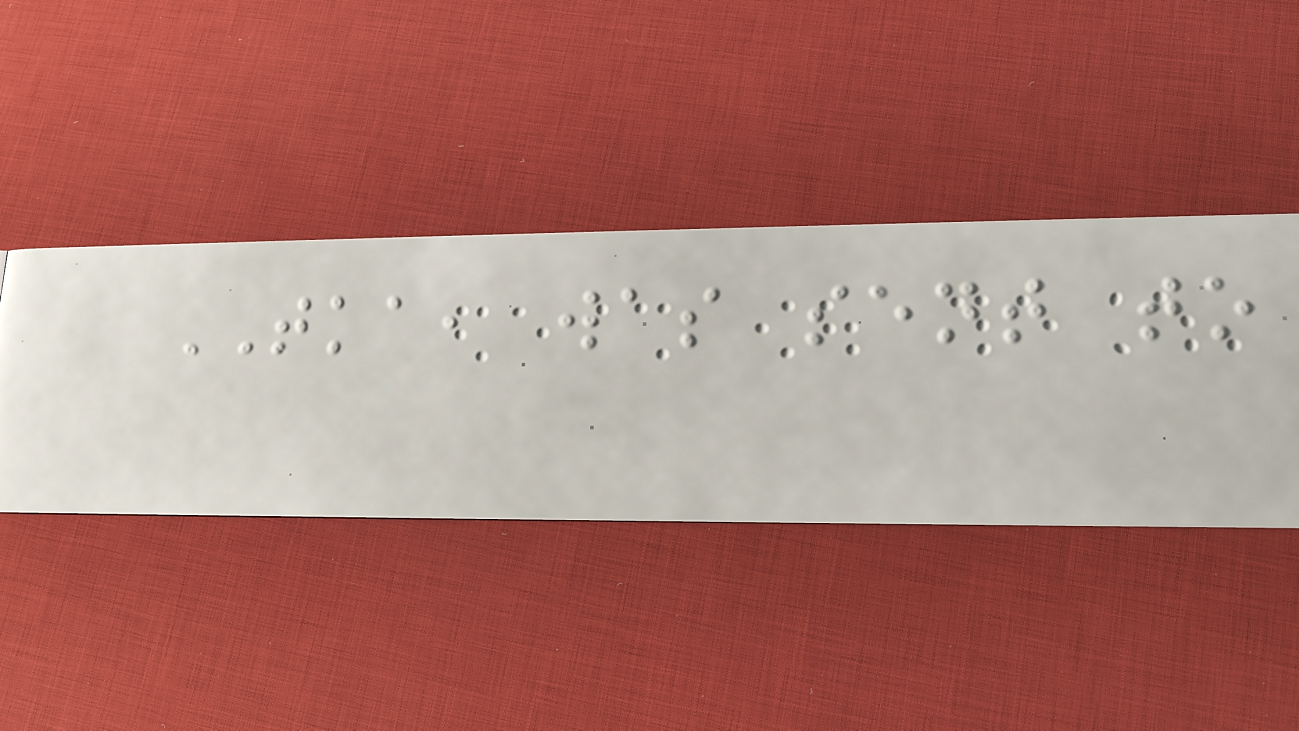TKA, was sent to
